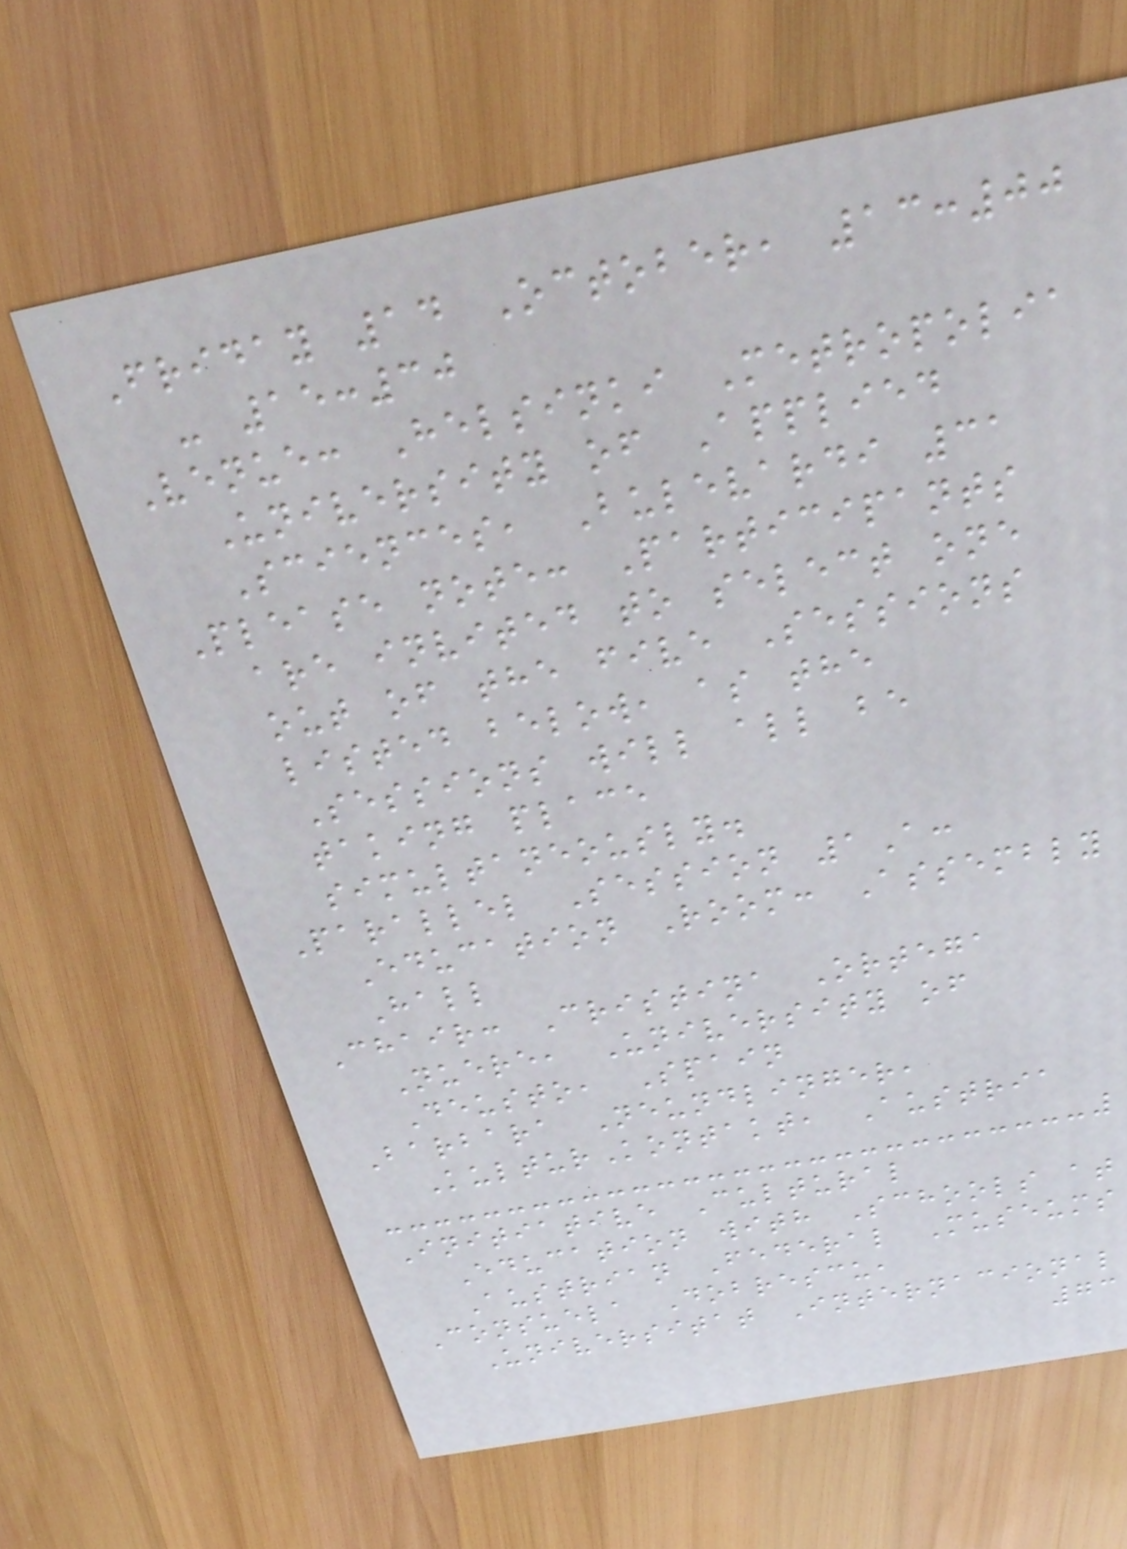Friday 14 October, 13:00
- 15:30
Venue: Helsinki Metropolia
University of Applied
Sciences, Bulevardi 31
Please note: Participants
are invited to select one
out of the five Sessions
listed below, as the
Sessions will all be
taking place
simultaneously.
Parallel Session 1A:
Education Room: Assembly
Hall
Chair: Cristina Ortega
Nuere, University of
Deusto, Spain
Barbara Neundlinger,
KulturKontakt, Austria
Initiative Cultural
Education with Schools at
Austrian Federal Museums
Consuela Dobrescu,
Universitat Internacional
73
